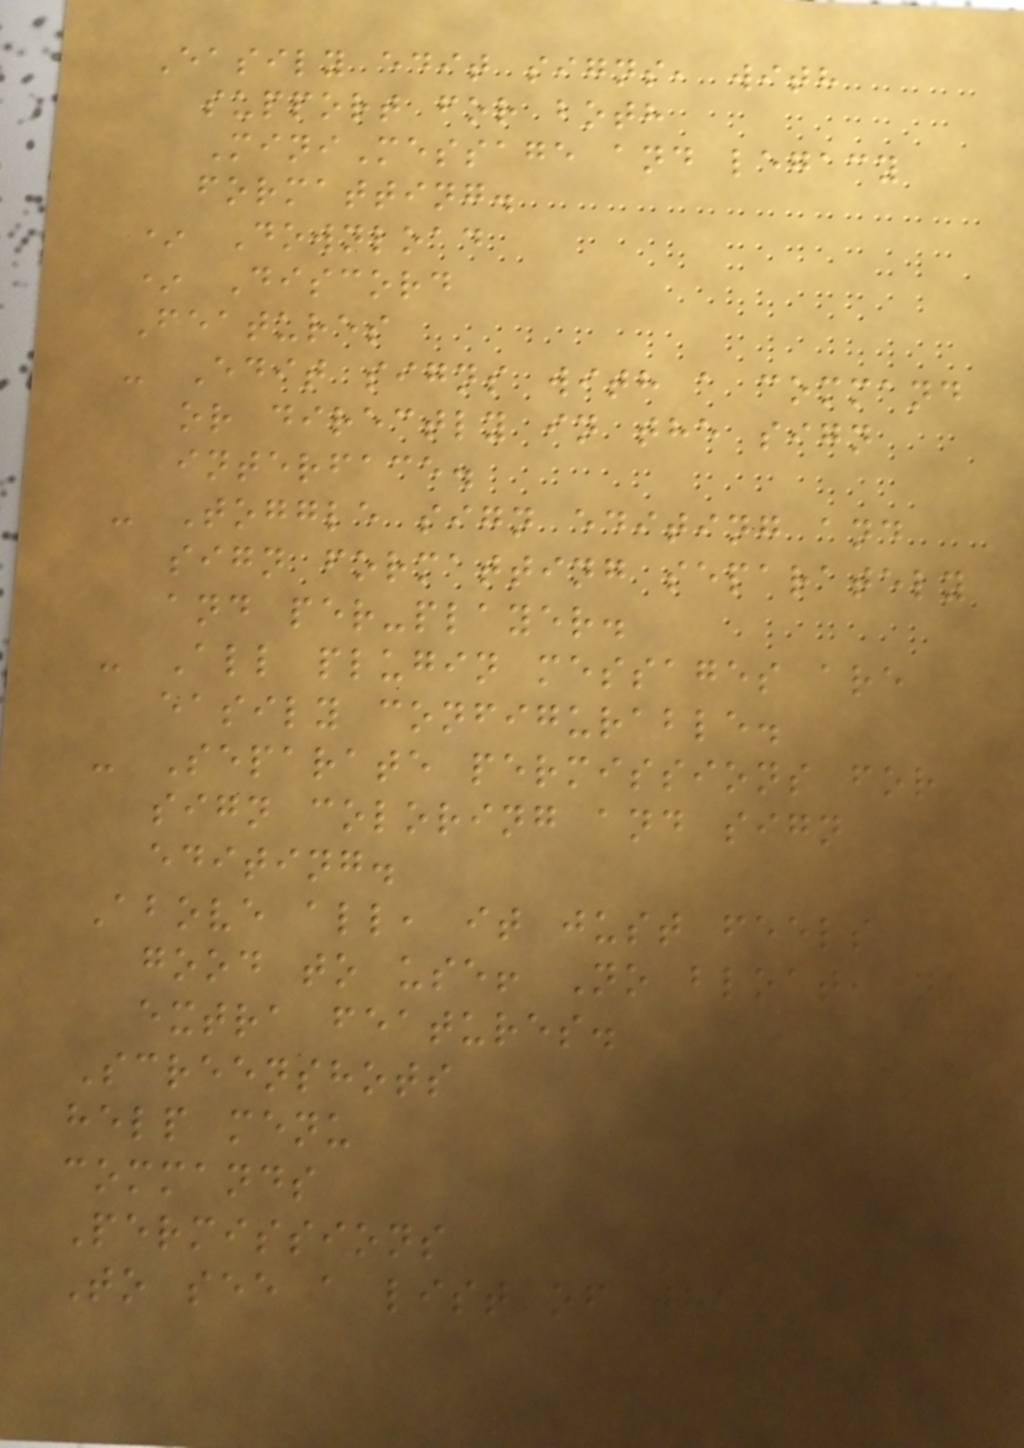Easily edit signs, with
support for both
MiniMessage and legacy
formatting.
* Download
* Discord
Features
- Edit signs with a command
or directly in the sign
interface.
- Toggle sign editing and
sign formatting separately
and per-player.
- All plugin messages are
easily configurable.
- Separate permissions for
sign coloring and sign
editing.
Above all, it just feels
good to use! No bloat, no
extra features.
Screenshots
help menu
commands
Permissions
To see a list of the
